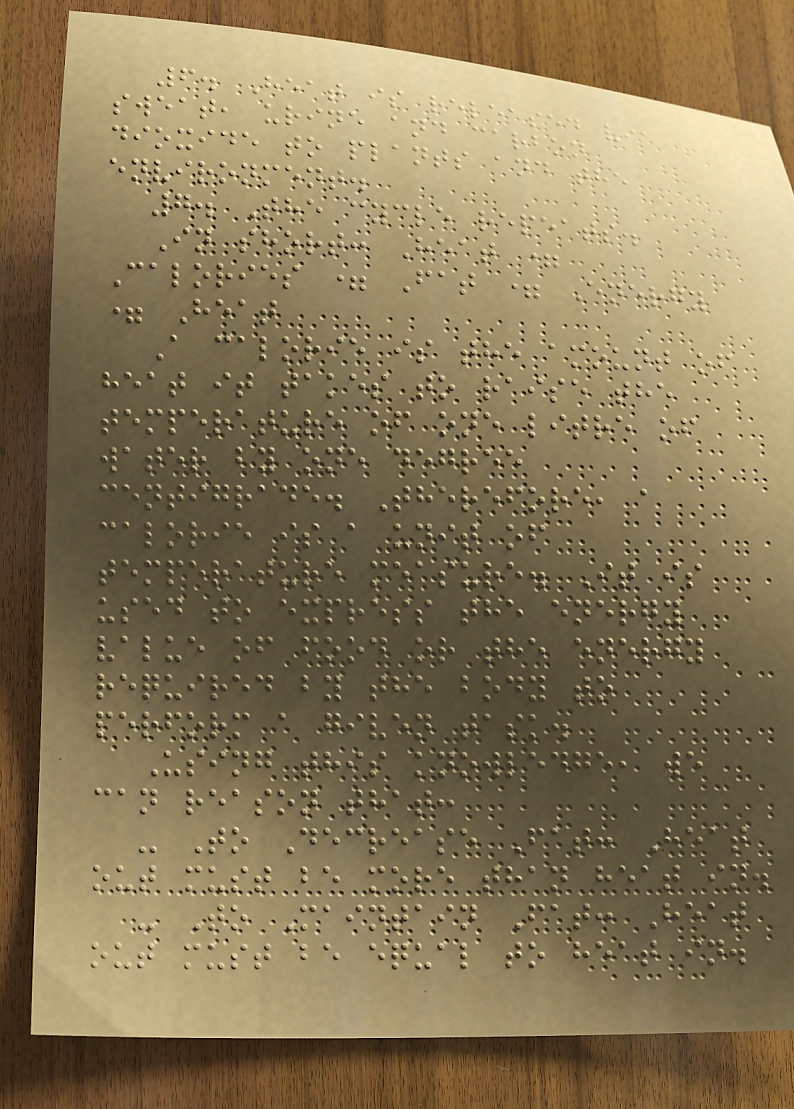6. Heat is released via
sweat, urine and carbon
dioxide to plants and the
environment.
7. The cycle repeats.
In short: Heat =
Calories = Fat = Energy
= Heat
A calorie is the amount of
heat it takes to raise the
temperature of one litre of
water by one degree
centigrade. Therefore, a
calorie is a unit of
temperature measure. It is
used to express the energy
value of food or the energy
required by the body to
perform a given task.
Using this knowledge, we
can reason that:
- To Decrease Fat: Heat
out must be more than heat in.
- To Maintain Fat: Heat
out must be equal to heat in.
